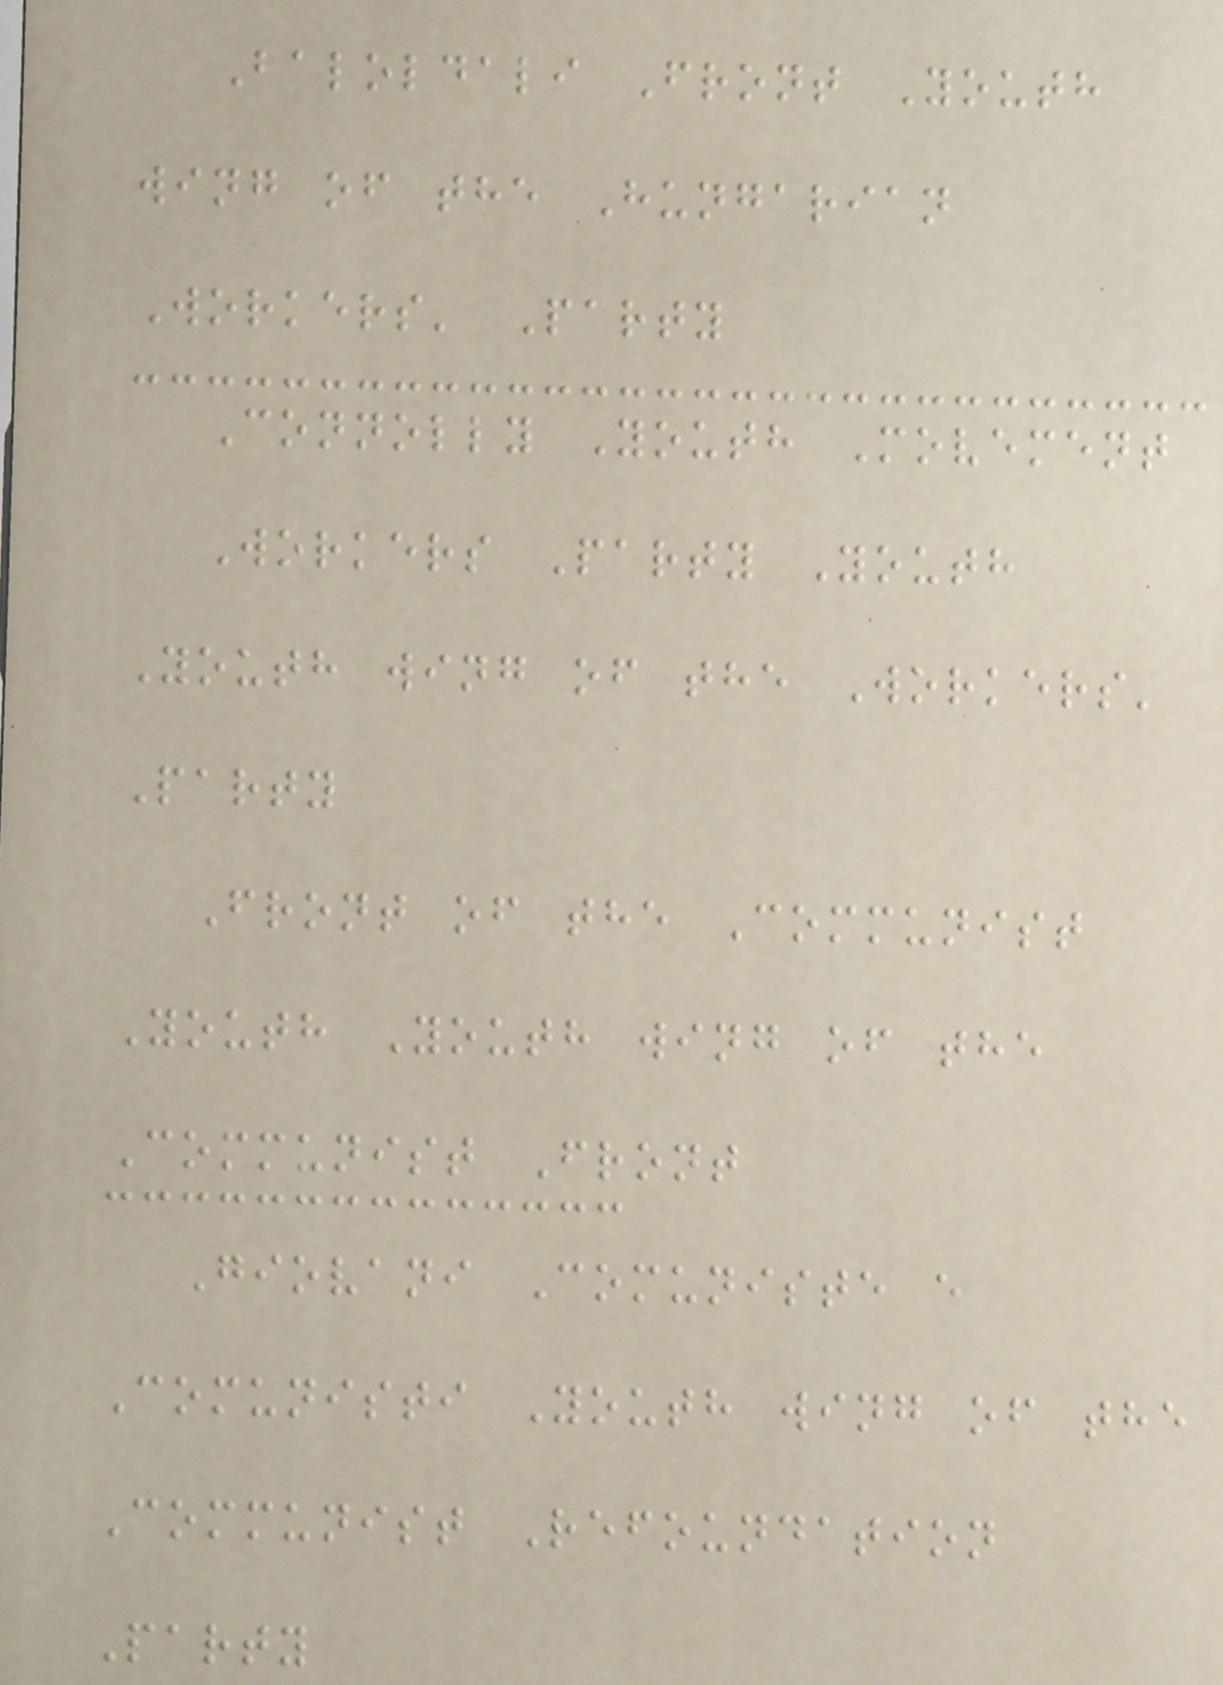Baloldali Front Youth
wing of the Hungarian
Workers' Party
Connolly Youth Movement
Workers Party Youth
Youth wing of the Workers'
Party
Front of the Communist
Youth Youth wing of the
Communist Front
Giovani Comuniste e
Comunisti Youth wing of the
Communist Refoundation
Party
